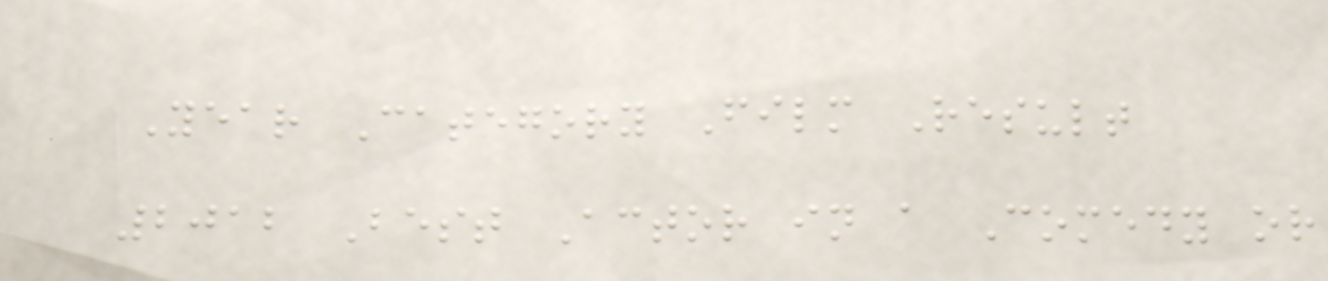Year Category Film Result
2012 Best Actor in a Comedy or
